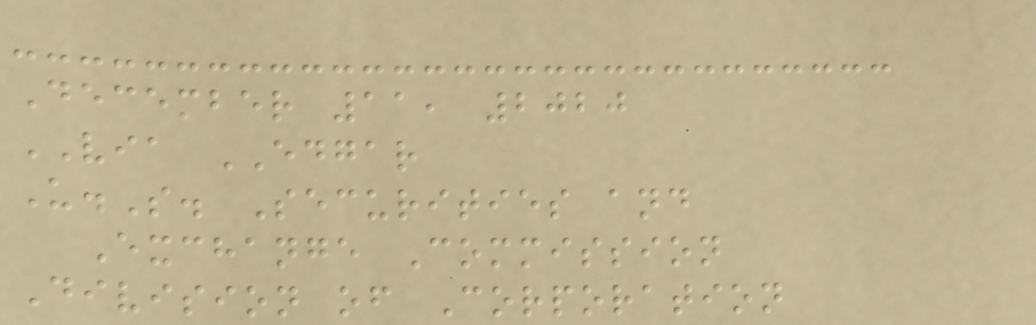December 11, 2020
VIA EDGAR
U.S. Securities and
Exchange Commission
Division of Corporation
